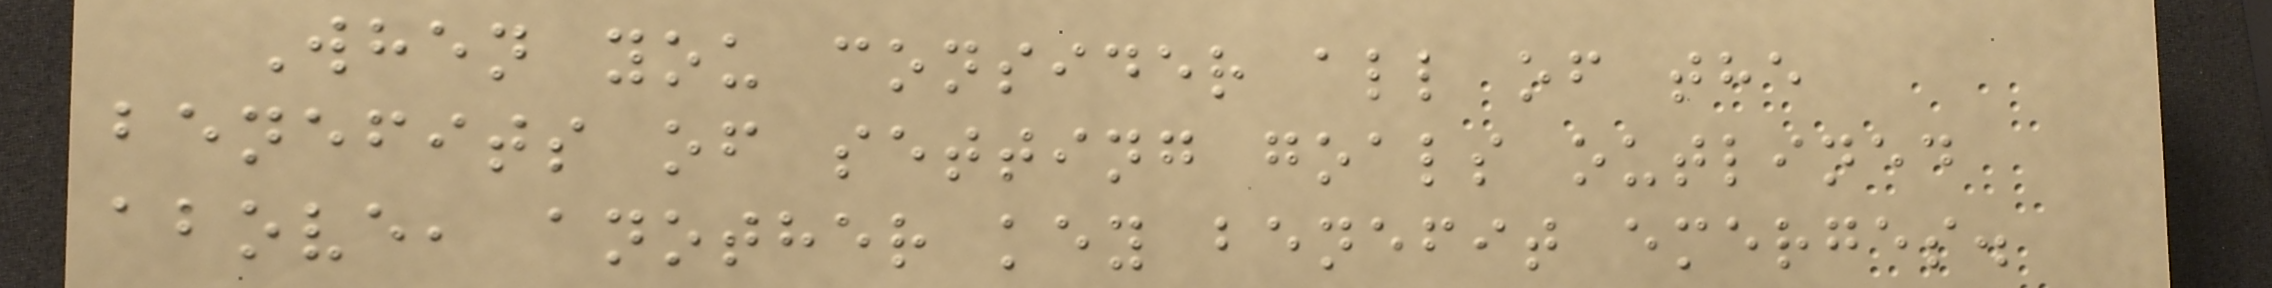When you consider all of the
benefits of setting goals outlined
above, another key benefit emerges.
